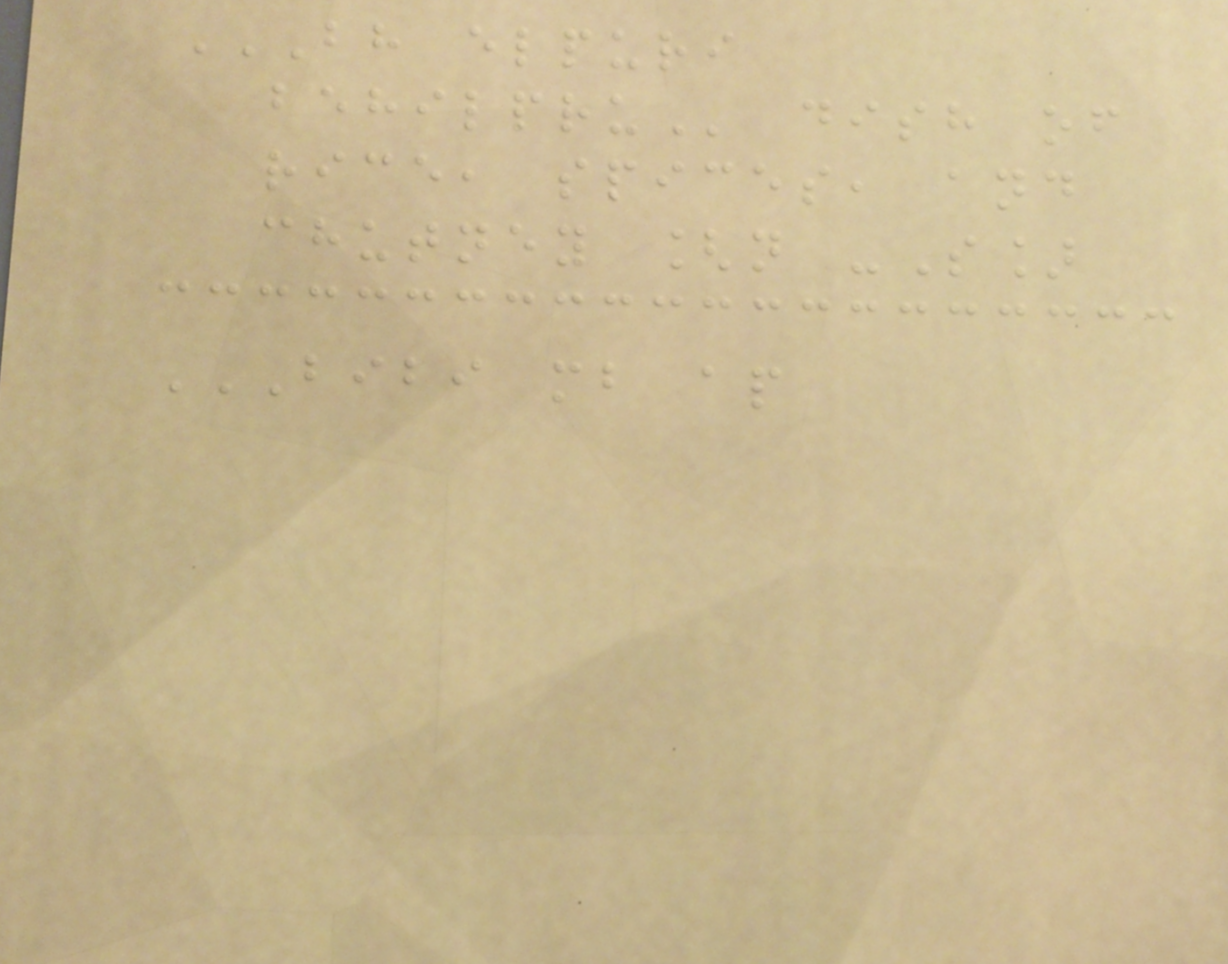BH ELPURI
BEHILPRU dish of
rice, spices, and
chutney [n -S]
BIBI MB AP
